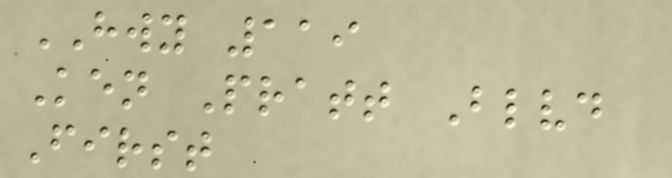HWY 119
Ken Pratt Blvd
First
